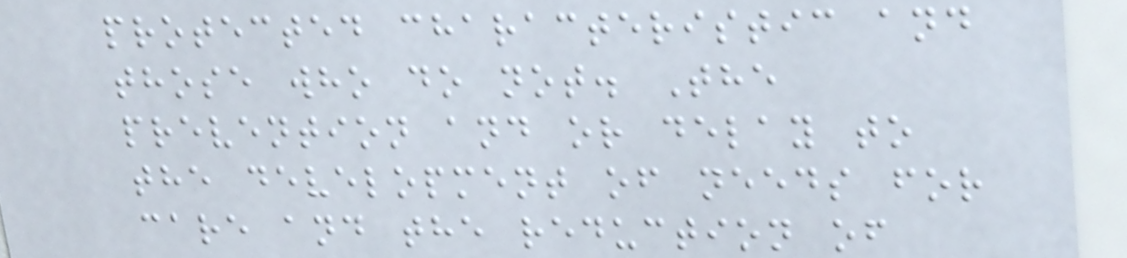protected characteristic and
those who do not. The
prevention and or delay to
the development of needs for
care and the reduction of
